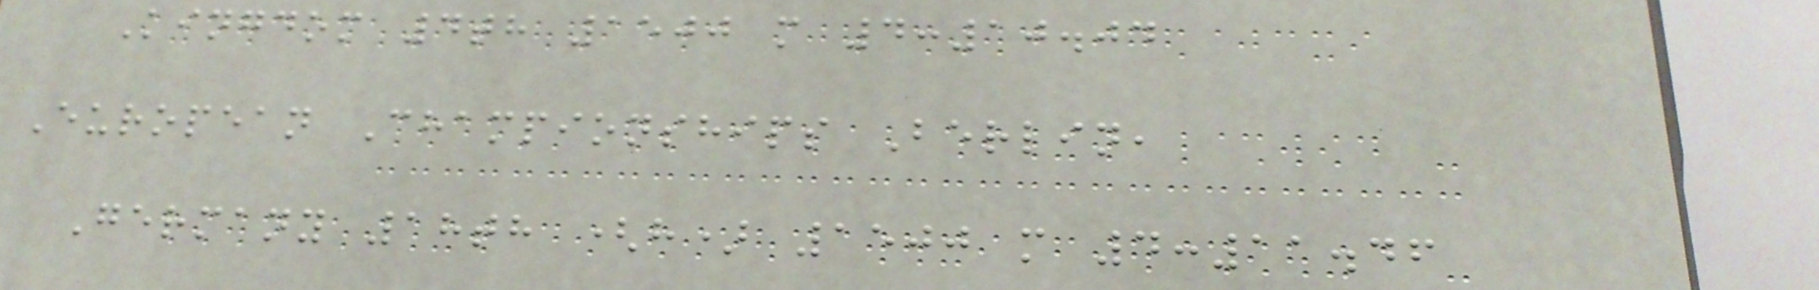Kingdom 4th 1500 m 4:10.04
European Championships Berlin,
Germany 18th (h) 1500 m 4:11.46
